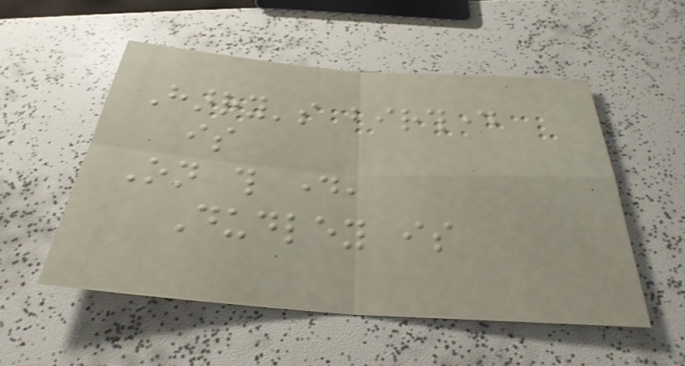Harry's birthday
is
On this day,
Dudley is
